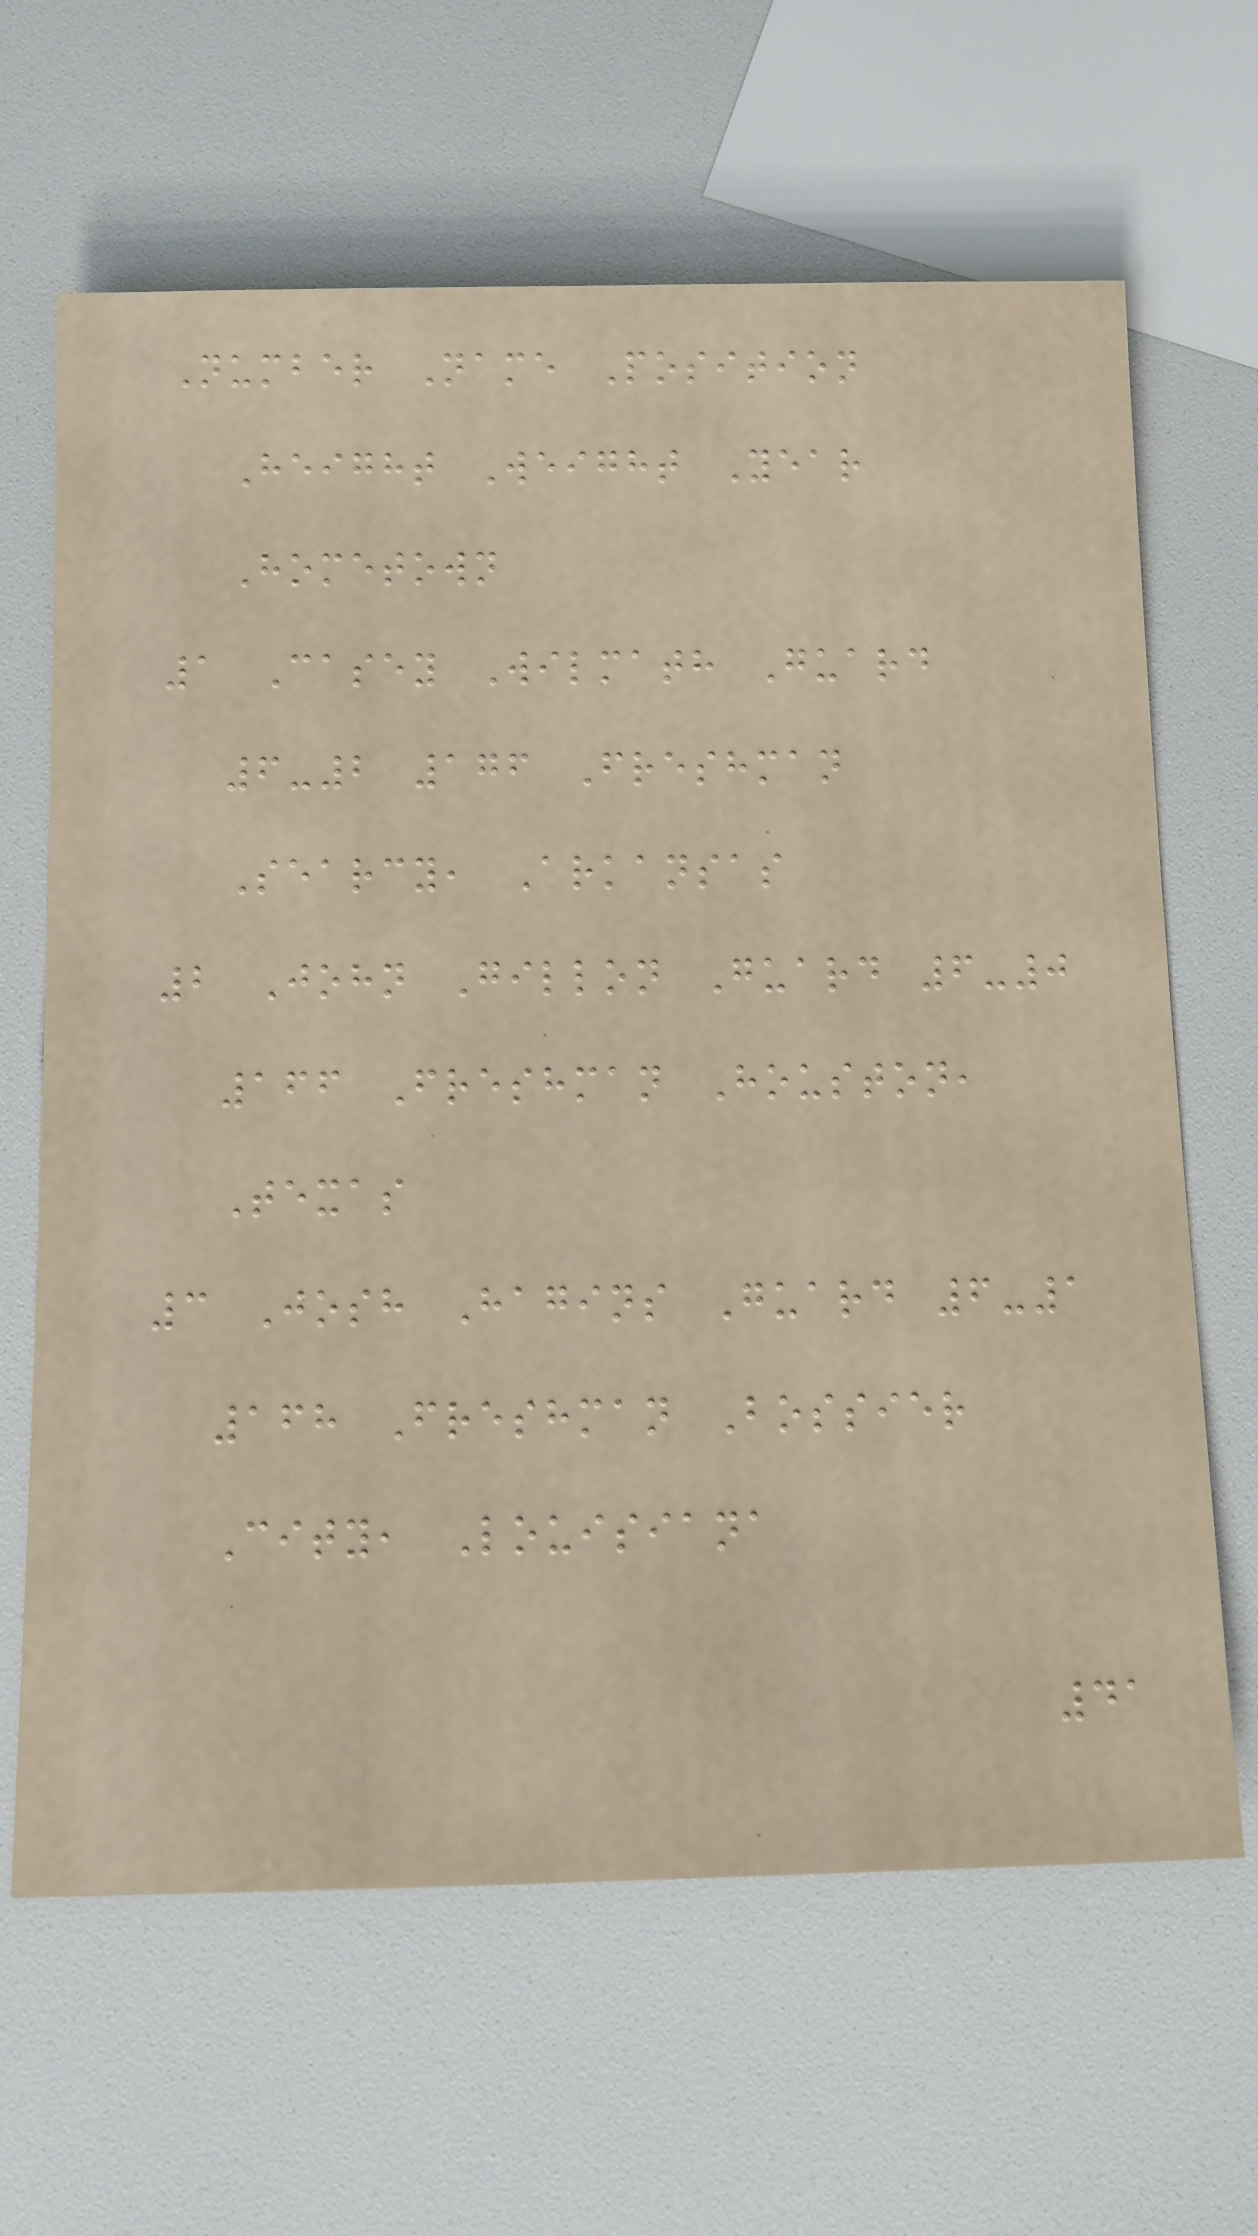Number Name Position
Height Weight Year
Hometown
1 Casey Wilmath Guard
6-2 176 Freshman
Searcy, Arkansas
2 John Gillon Guard 6-0
166 Freshman Houston,
Texas
3 Josh Hagins Guard 6-1
168 Freshman Bossier
City, Louisiana
41
